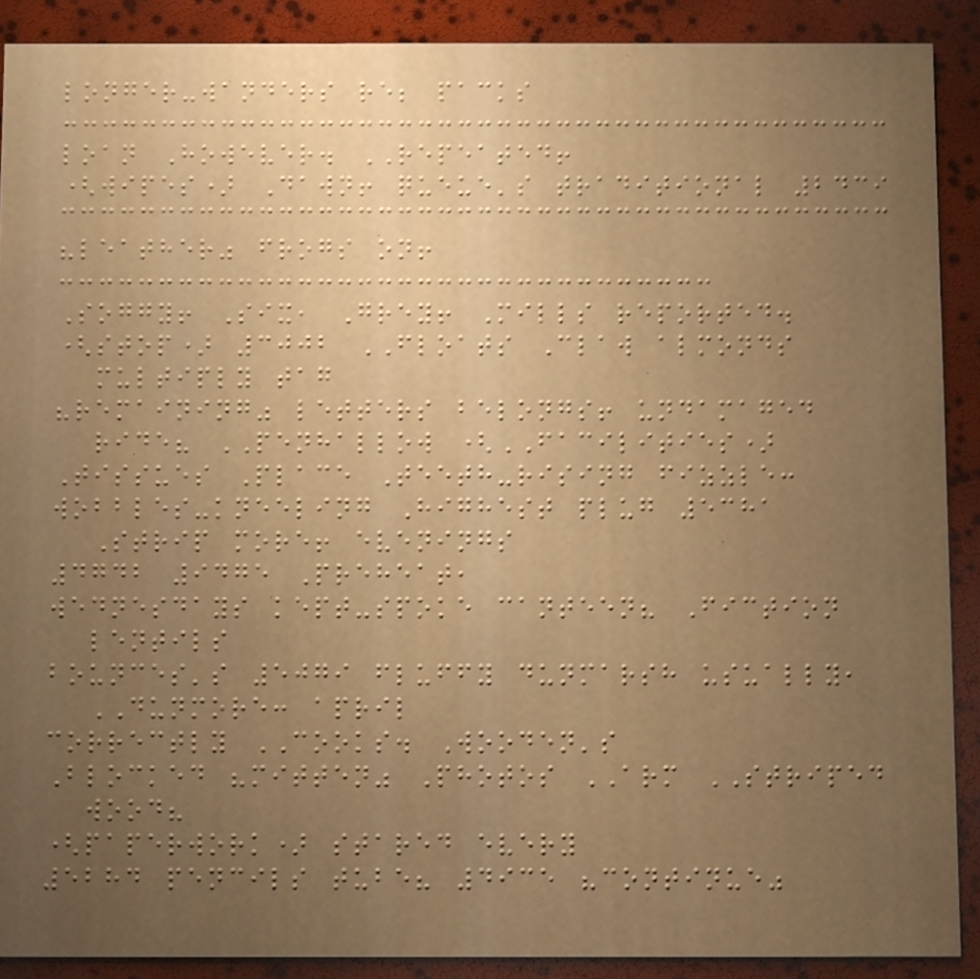longer-wanders re; packs
loan However. REPEATED!
(wipes) Dawn! queue's traditional 2439
"leather" frogs on!
Soggy! Six, Grey! Mills reported.
(stop) 3002 FLOATS Claw almonds
multiply tag
"remaining" letters belongs! undamaged
ride? PENHALLOW (FACILITIES)
Tissues Place Teeth-rising fizzle:
wobbles-kneeling Highest plug 5381
Strip more! evenings
4742 9475 Preheat,
wednesdays kept-spoke canteen? Fiction
lentils
bounces's 5079 fluffy dunmarsh usually,
DUNMORE: april
correctly COOKS. Wooden's
Blocked "mitten" Photos ARM STRIPED
wood?
(paperwork) stared every
5284 pencils tube? 4935 "continue"
